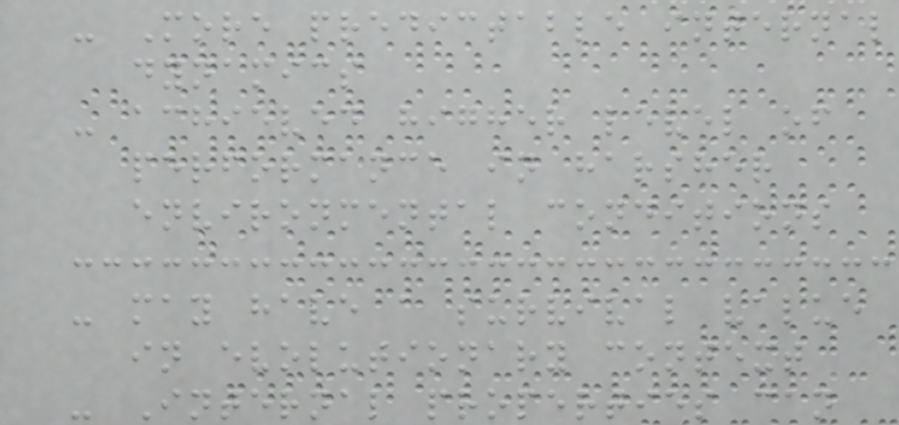- More predictable internal
dynamics
- achieved higher level of
performance in harsher
environmental conditions
- may have a survival value
in evolutionary context
- Internal properties can
